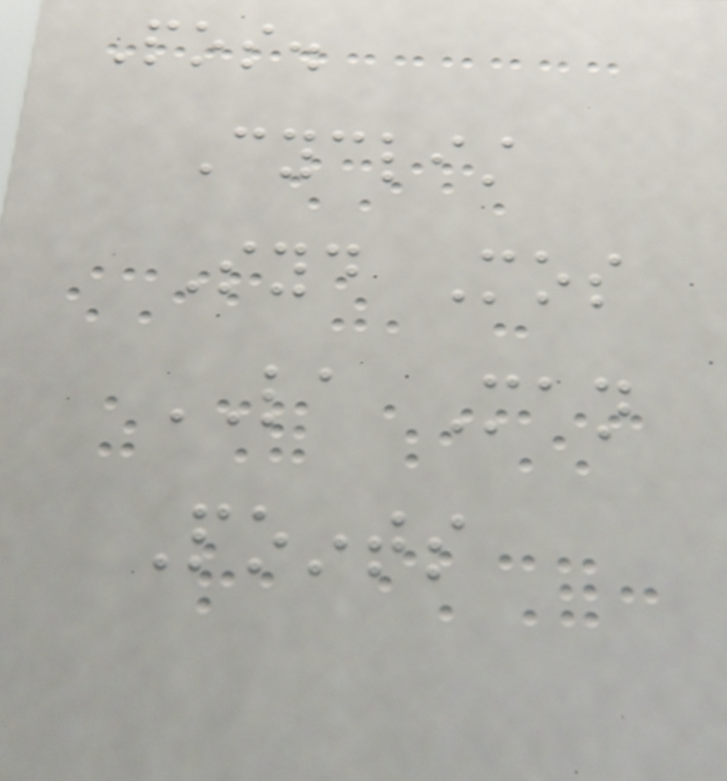Pos.
Cyclist
Syd Mos
LA Man
Points
